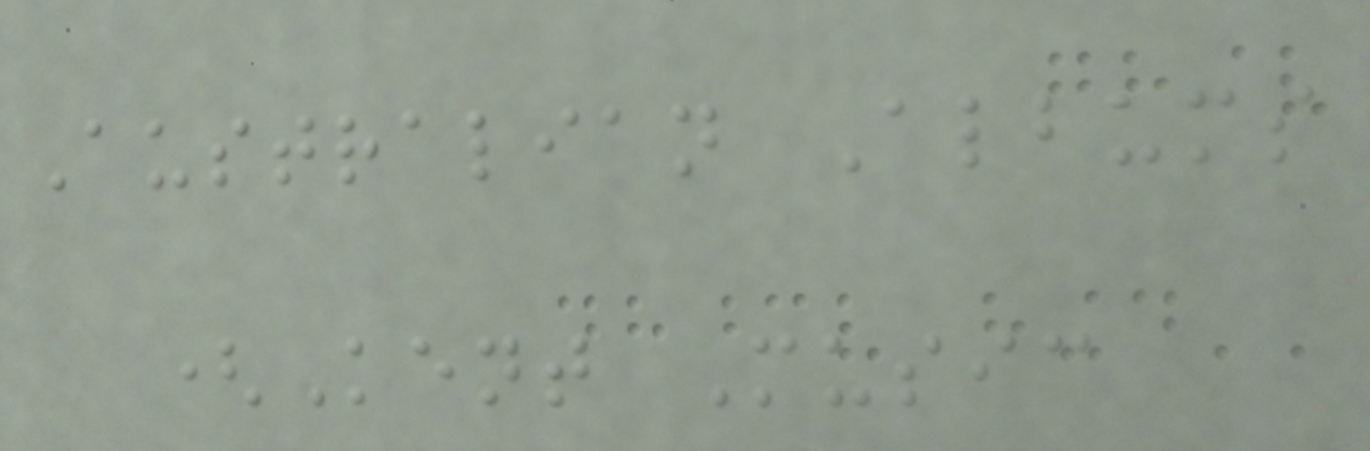Australian Albums
(Kent Music
